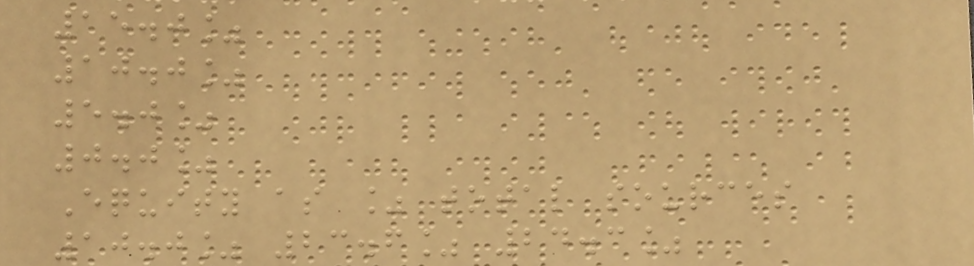15.0%
10.0%
5.0%
0.0%
Equity as % total sources
10.0% 23.6% 24.3%
